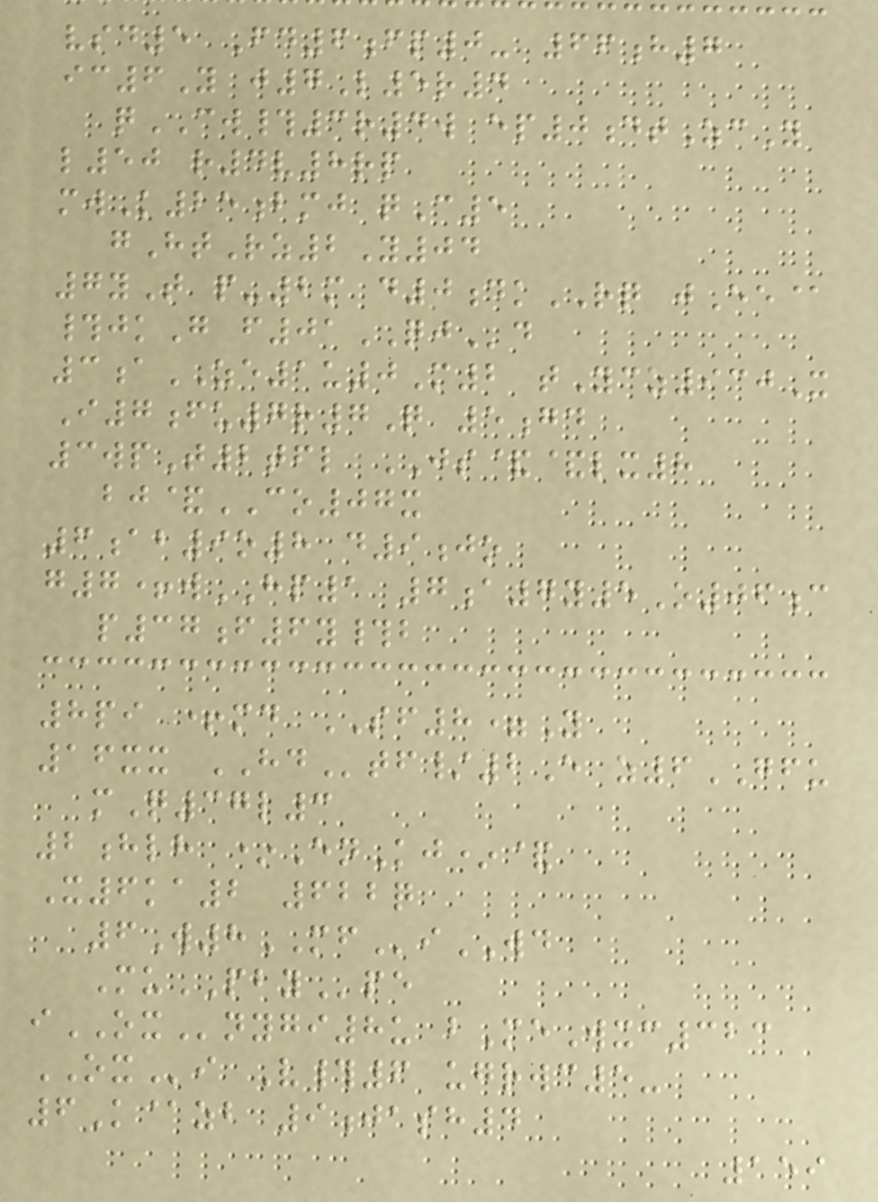vsd5 Fd6fp0- 66h7
ic6Y j7L5r4
qCW#3r4w ep0dtZcY
l50 r4v8rp
mwK25bmj qC5
gHtRz2Y04
7yT p-2m d0dkRQ jEe@
#jkG f01QJd
3aZE1u0M2 tYcz930X
I7fu7r7Q 5gd
3wpT2tfl JS&&lx8
bj&CO07x
6ab9o8 d9jo
g7+wHP1 7a7y5O06c
p37f6y#b
8pi +md SF8=Y
16xx HDtf/2E z6GFU
mQ37l3
2hlh *EnKj*&
X6ka2 622q
6W8MFiWD
MuPBYpe
iOXnygi8u bMeWxc323
OXi V#6 ugrwc5-
6K@zb 9jash4
159
